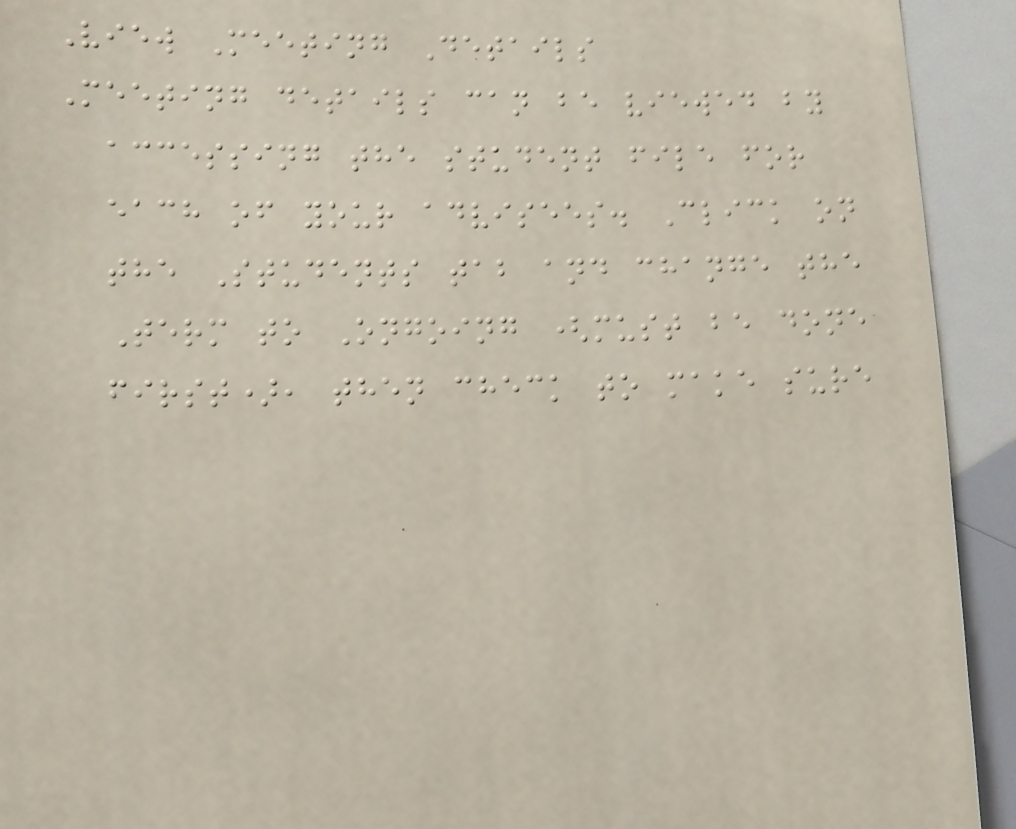View Meeting Details
Meeting details can be viewed by
accessing the student file for
each of your advisees. Click on
the Students tab and change the
Term to Ongoing (must be done
first), then check to make sure
